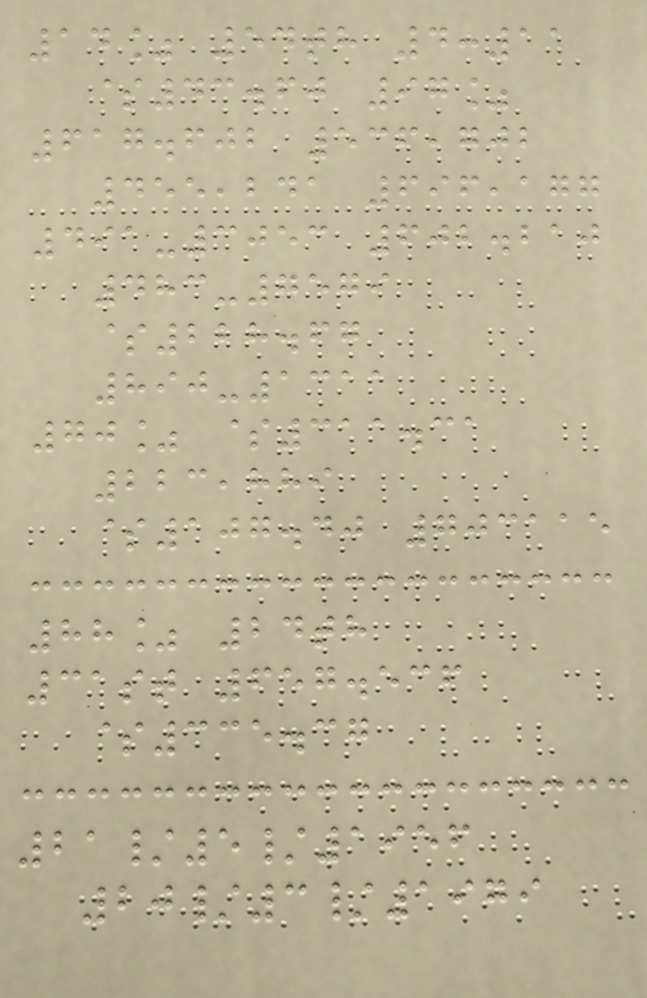14% 54th 4:11
$43.60 97%
617.602 536,702
455,241 696,177
491-3053 602.210
483-7579
$228.67
890-1311
70% $311.31
223,889
$107.40 703115
88% 24th
31st 657.536
$335.37
21/5/1956
20/3/1979
